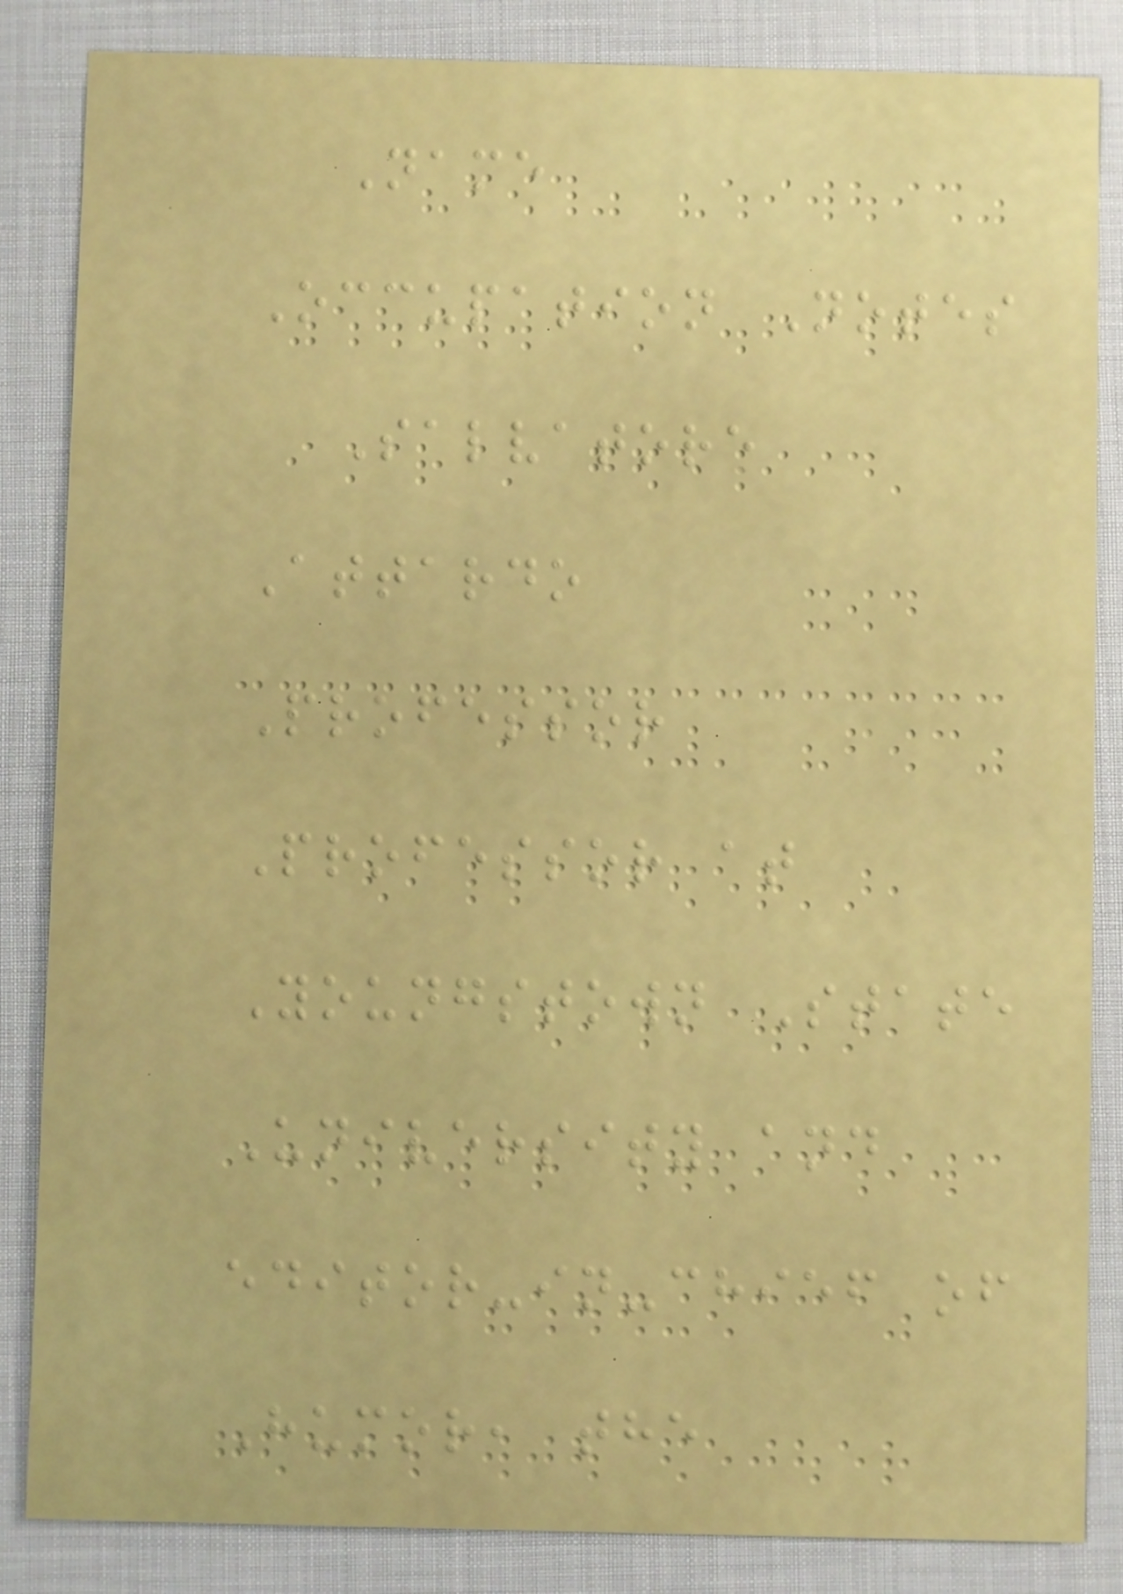Name
Occupation Notes
Salvatore
Attardo
Professor
Professor at
Youngstown State
University and
editor-in-chief of
Humor, the
